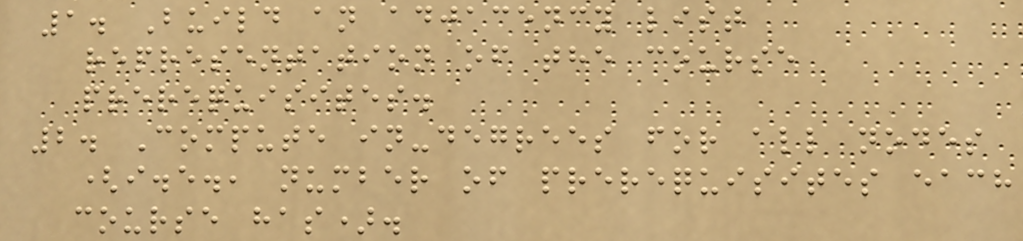1. Build an adjacency list
representation of the course
prerequisites.
2. Compute in-degrees for all nodes
(i.e., number of prerequisites each
course has).
